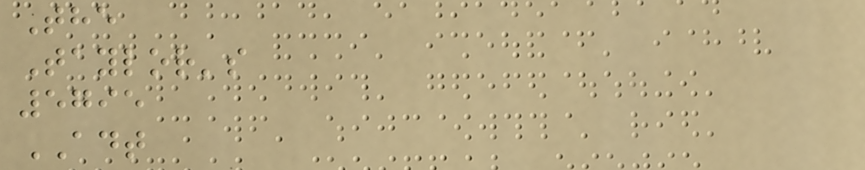The
Taylor's
5795
ADT
